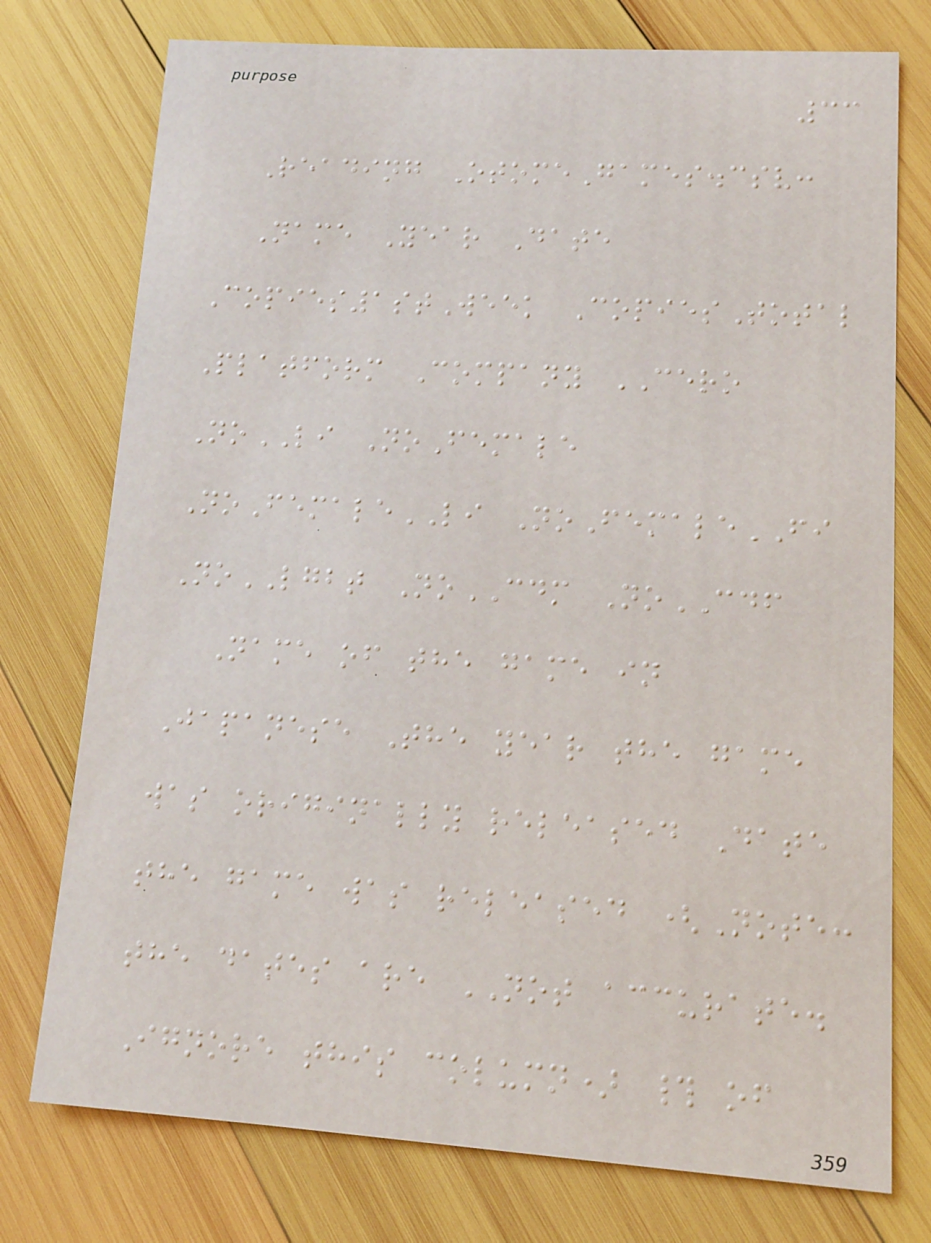33
Reading OtomeGames.csv:
Name Year Date
Copies1stWeek CopiesTotal
Platform Company CERO
NoLI NoFemale
NoFemaleLI NoFemaleFI
NoLGBT NoCDM NoCDF
Name of the game in
Japanese The year the game
was originally released Date
the game was released (Note:
the dates are NOT accurate.
Ignore this column) # of
